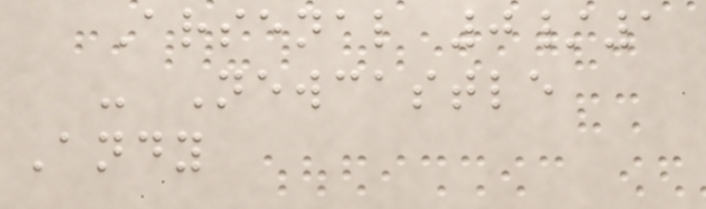Arsenal 0/1
- Newcastle
Andy
